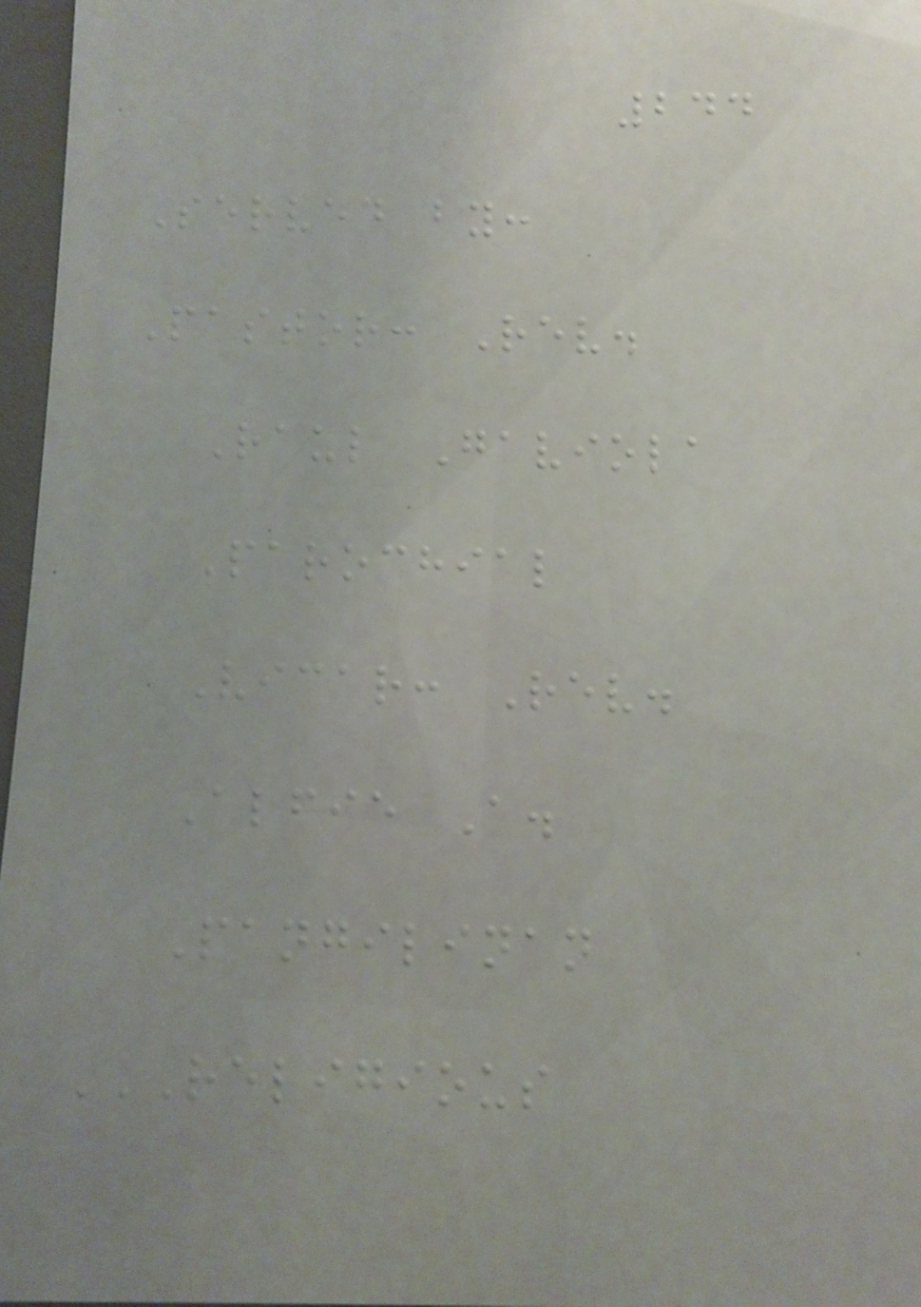244
Served by:
Pastor: Rev.
Raul Gaviola
Parochial
Vicar: Rev.
Alfie A.
Pangilinan
RELIGIOUS
